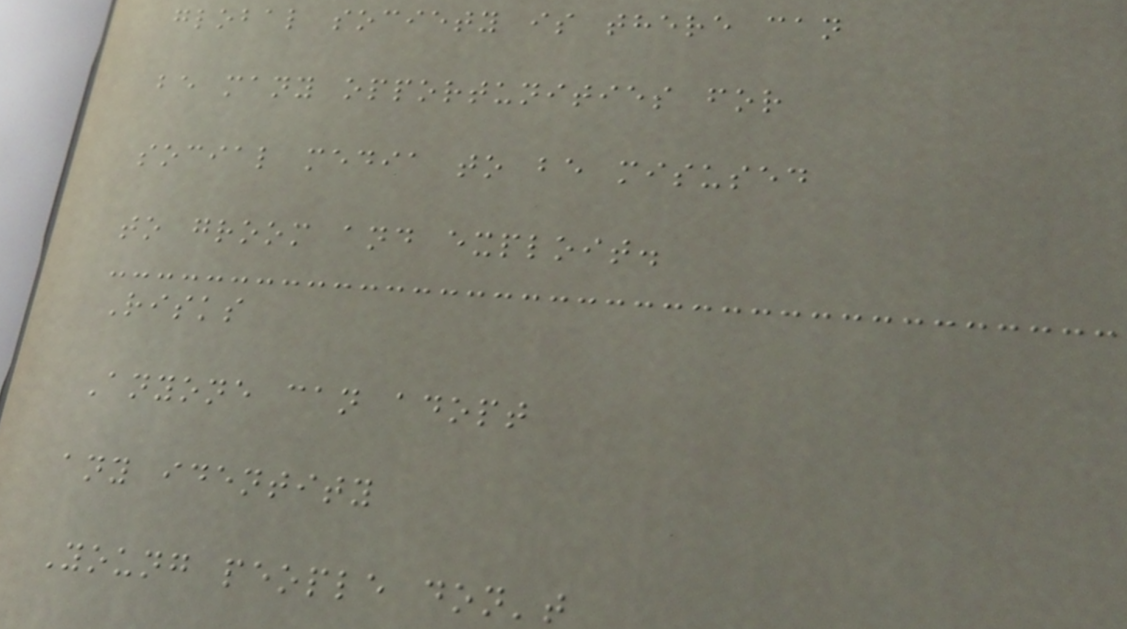global society is there can
be many opportunities for
social media to be misused
to groom and exploit.
Risks
Anyone can adopt
any identity
Young people don't
